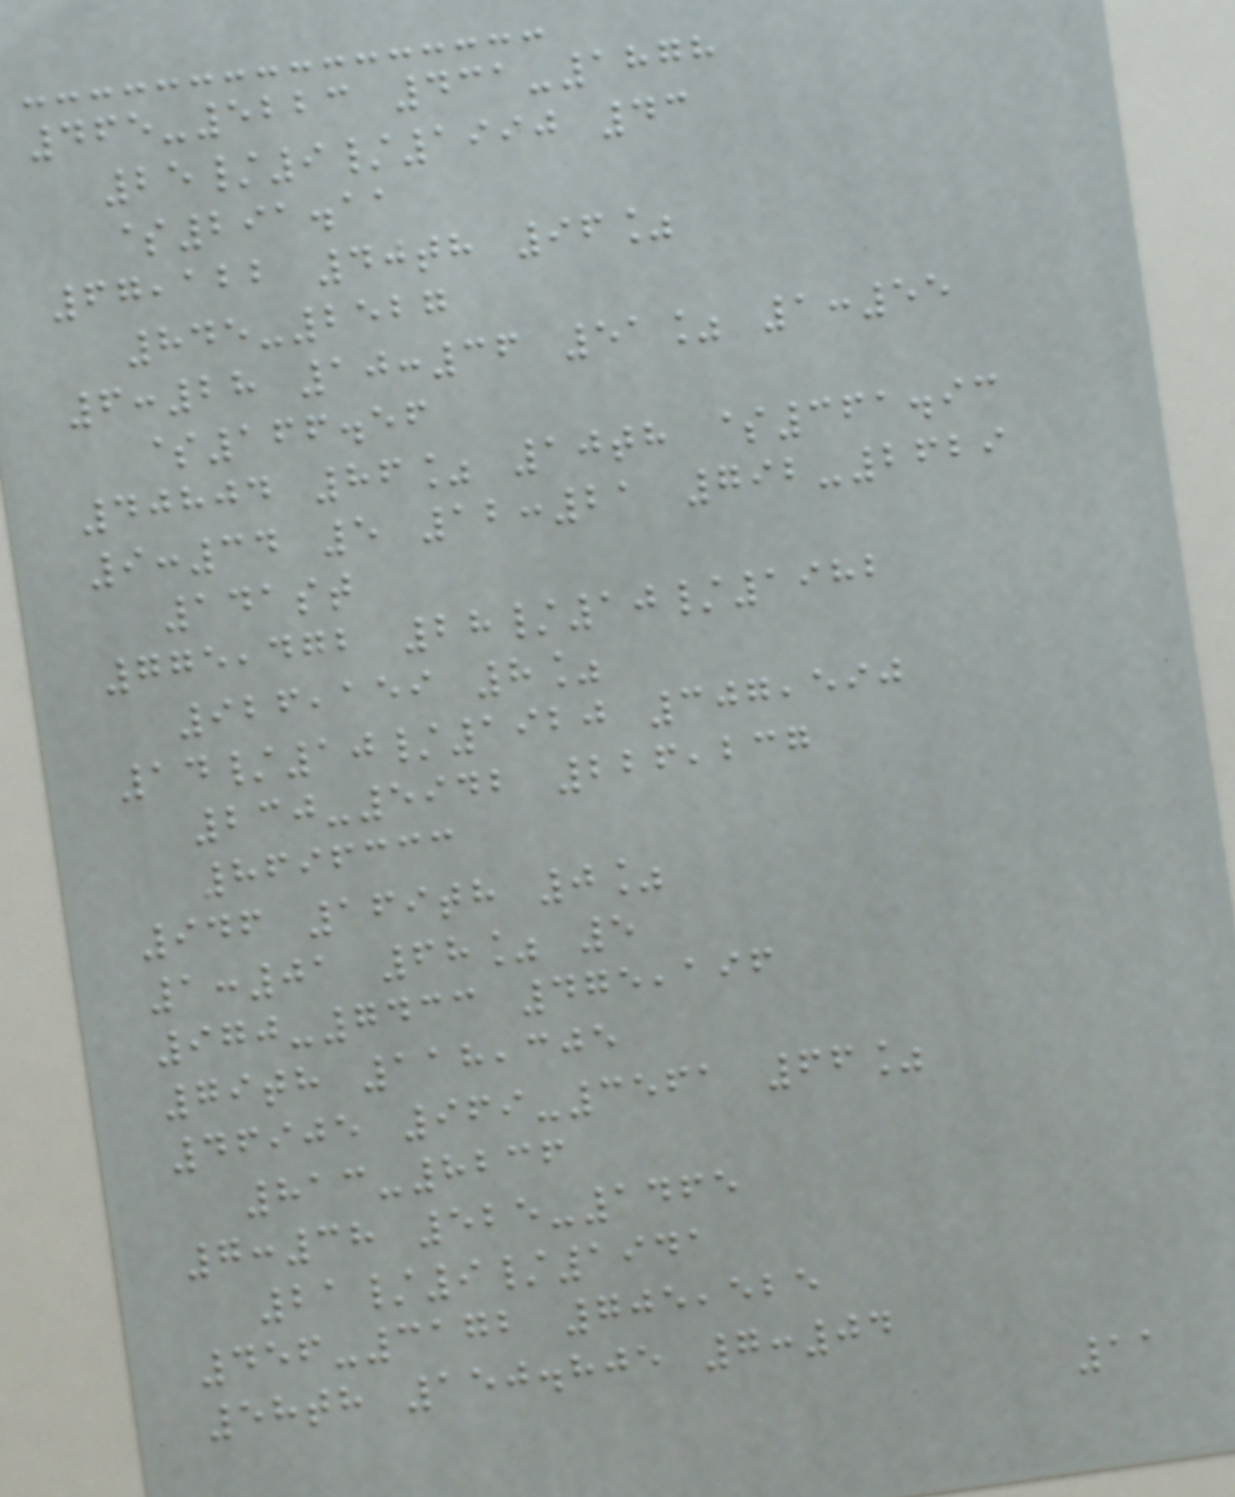465-5223 431-1878
25/9/1990 43
$291.11
67,122 40th 96%
845-2527
6:28 10:36 51% 1:55
$166.56
40804 86% 10th $361.93
9:34 5 12:21 792-2629
141st
775,472 28/10/1982
926,159 8%
14/10/1920 307,590
230-5942 226,237
8696333
946 169th 0%
1:01 68% 5
970-7433 475,196
79th 118,305
46905 969-3561 66%
813-8236
7:38 525-1465
21/9/1941
456-3172 705,525
58th 150.805 7:04
11
